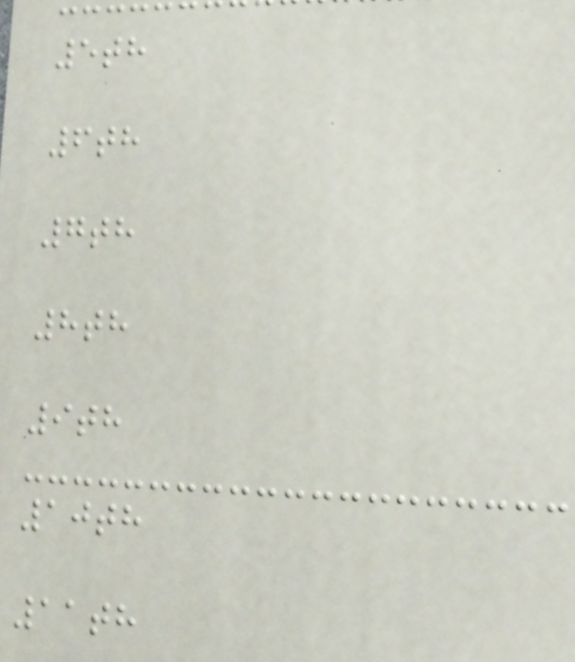5th
6th
7th
8th
9th
10th
11th
